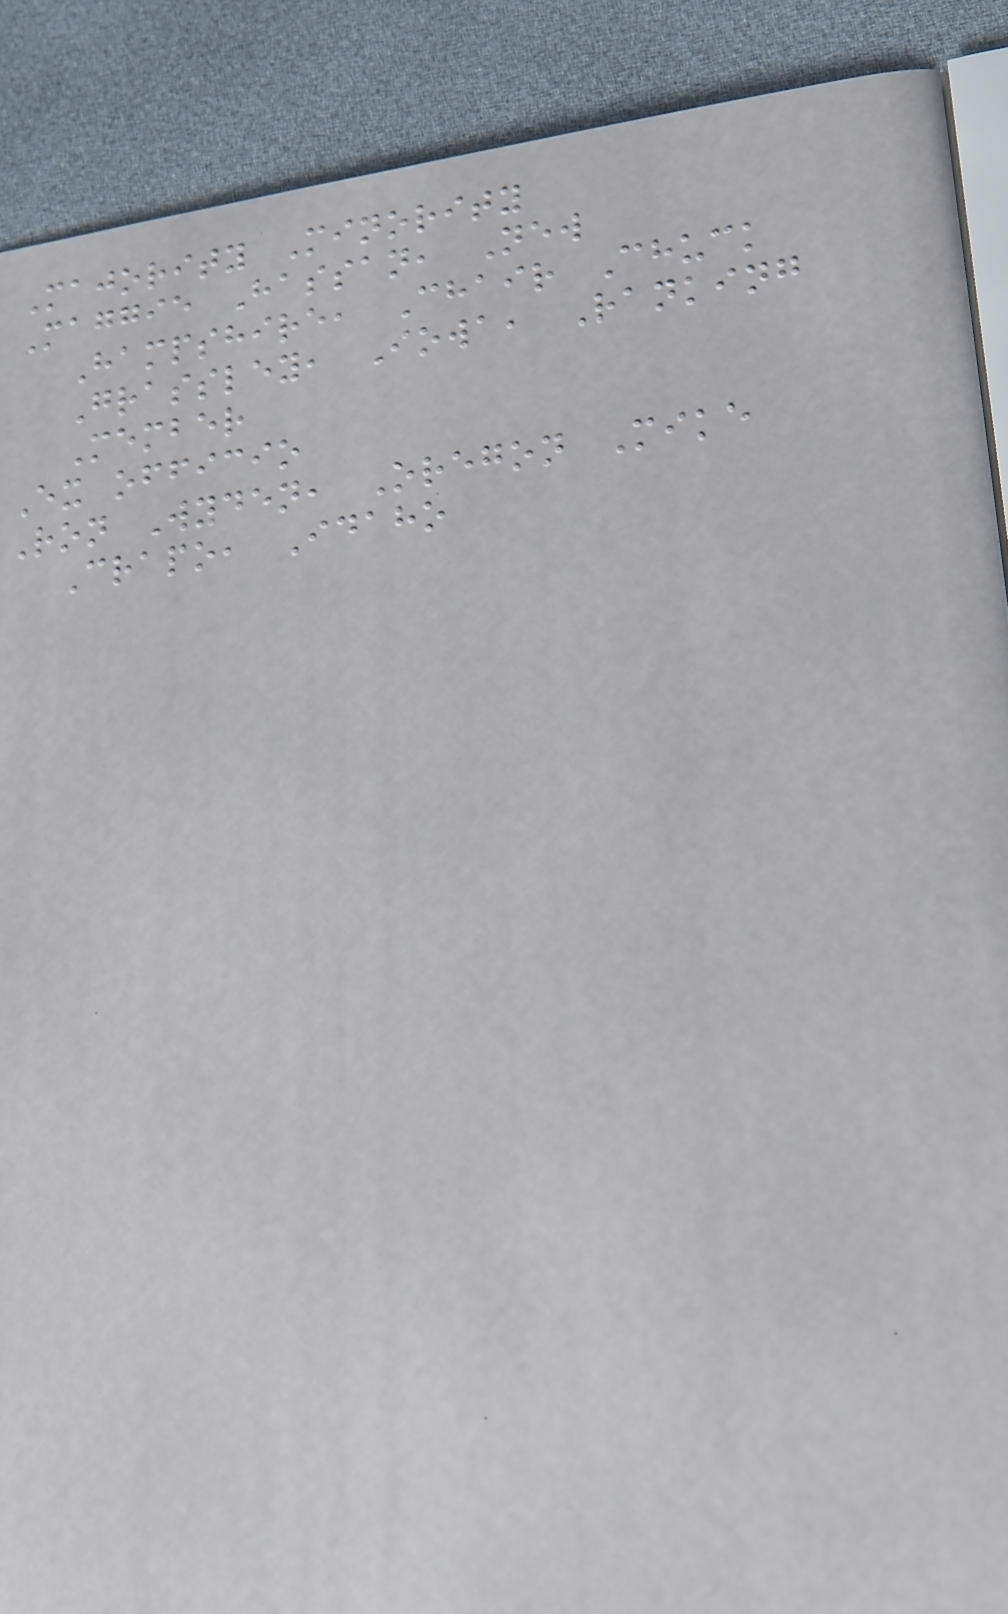Majority Minority
Maggie Hassan, New
Hampshire, Chair Chuck
Grassley, Iowa, Ranking
Member
Ex officio
Ron Wyden, Oregon Mike
Crapo, Idaho
